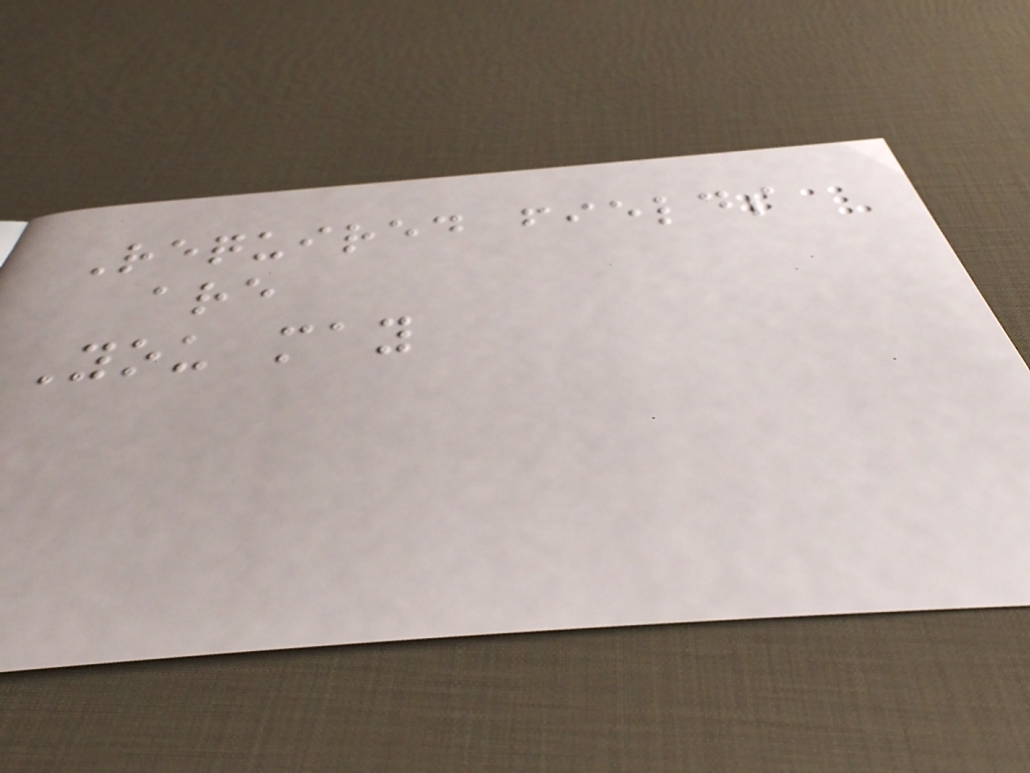Required fields
are
You may
